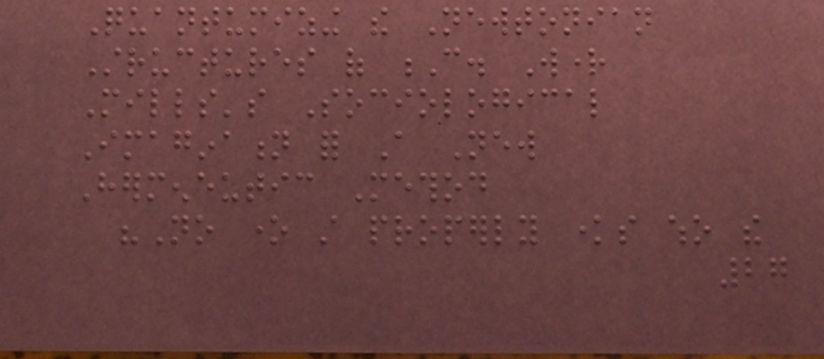Quantumizing the Newtonian
Structures of C. Wright
Mills's Sociological
Imagination for A New
Hermeneutic Method
"No one still properly knows who the
27
